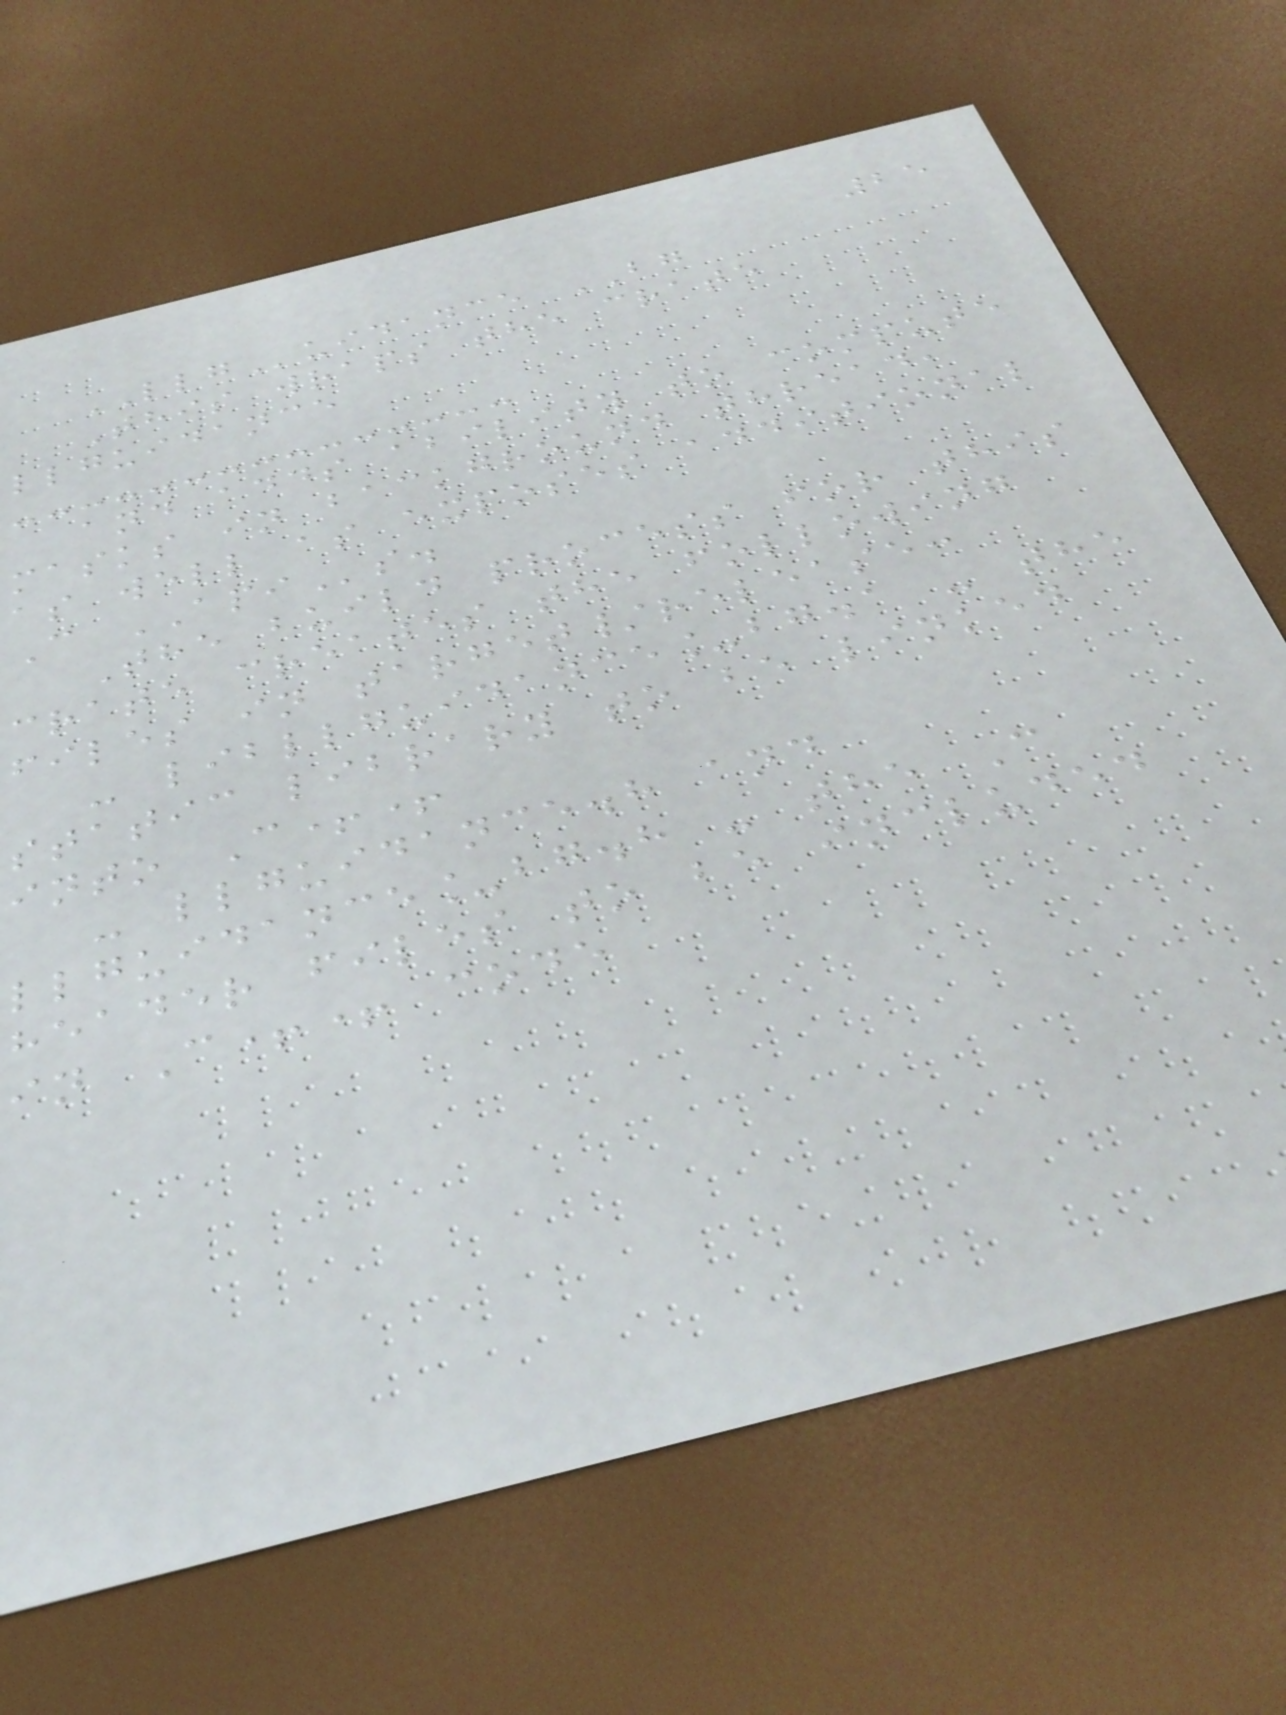25
LLGuidance BG
This wraps the crate
llguidance
and adds ability to compute
masks in background thread,
as well as exposes additional
C APIs.
The build process for this
crate creates the following
files in target/release:
- libllguidance_bg.a - the
static library to be linked
into C++
- llguidance.h and
llguidance_bg.h - the C
header files to be included
in C++ code
